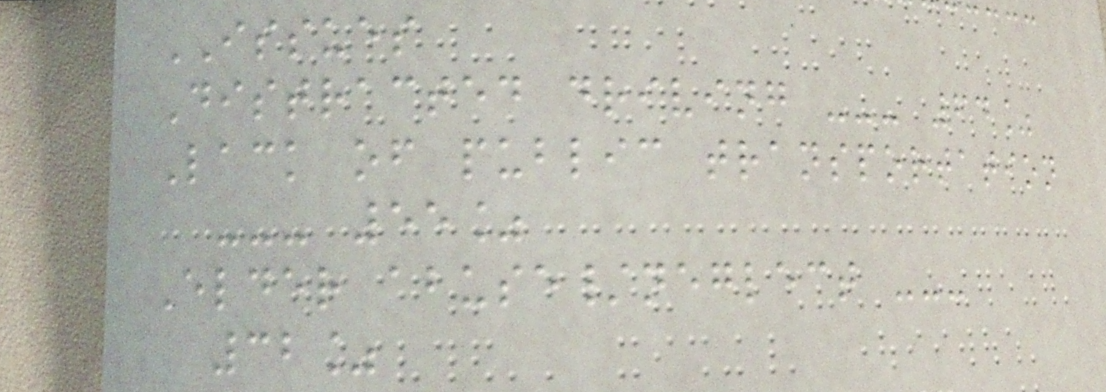ISSUES
Distracted driving --- 64%
Lack of public transportation
--- 55%
Elder abuse/neglect ---
32%
